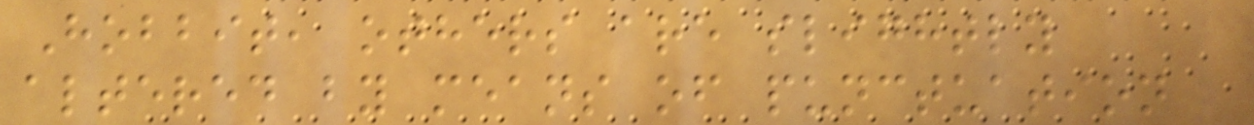Hobbit, others are slightly
altered by means of punctuation
